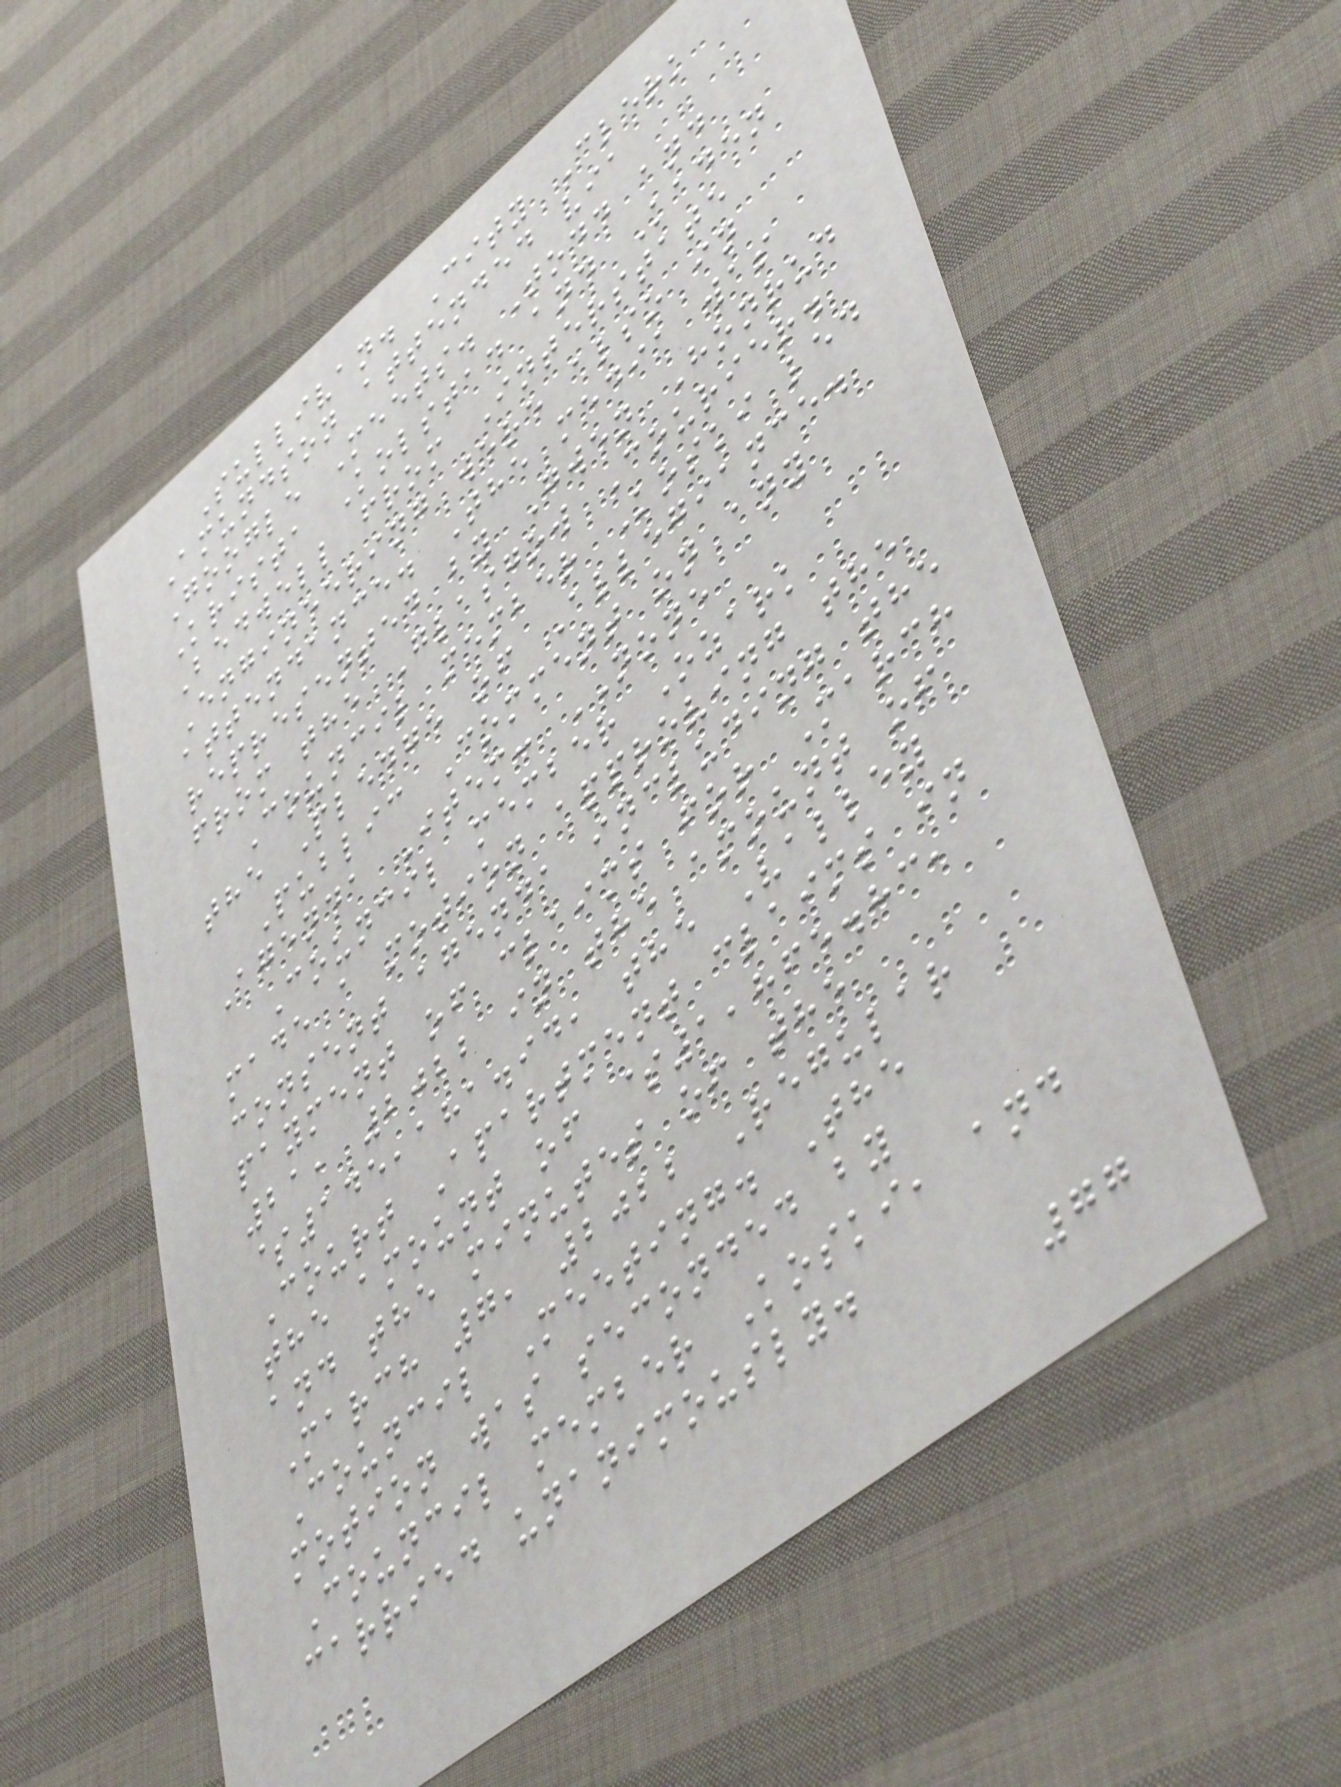Sullivan. City Clerk
Amundson attended via
Google Meets. Todd and
Krista Kolstad and Kaden
Bedwell from Interstate
Engineering were also in
attendance. The media was
represented by Gwen Honrud
from the Glasgow Courier.
Council member Koski led
the Pledge of Allegiance.
Public Comment on any
Agenda Item: NONE
Council member Ozark
made a motion approving the
consent agenda including the
payment of claims for March
21, 2022 in the amount of
$145,181.94, the Valley
Court Apartment claims in
the amount of $1,865.83,
and the minutes of the
March 7, 2022 Regular
Council Meeting. The
motion was seconded by
Council member Koski, and
carried unanimously.
77
